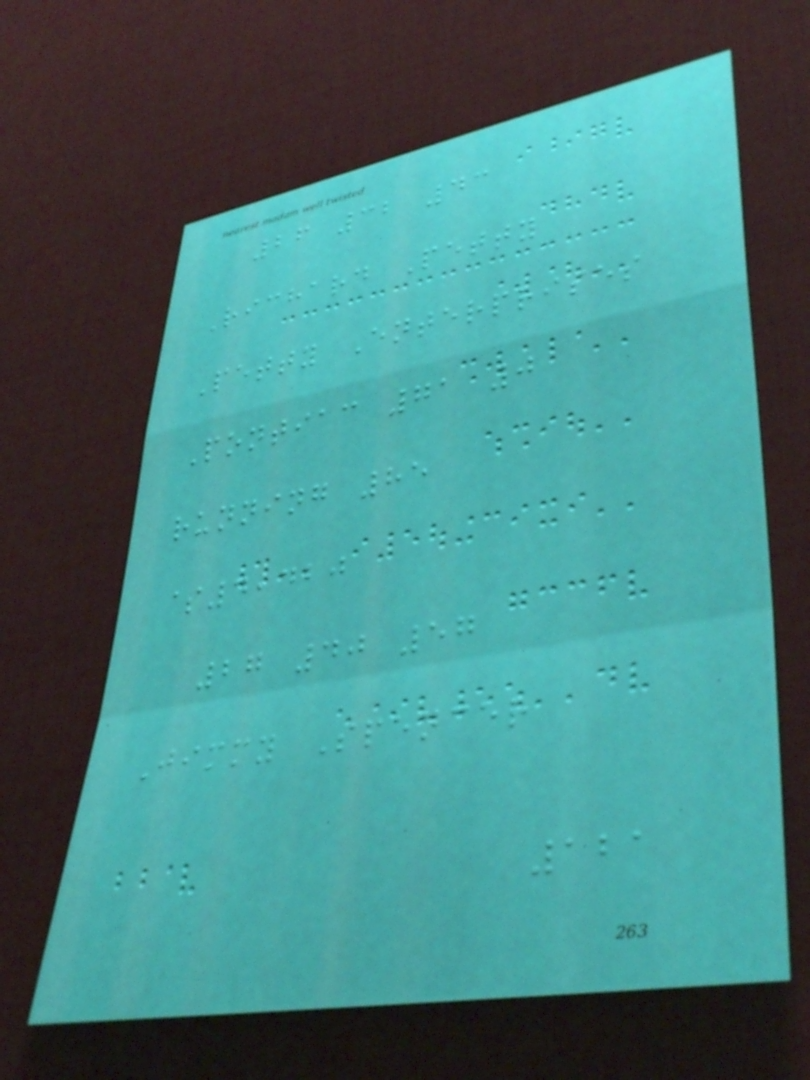26 32 43
Richard Petty
Petty Enterprises
Pontiac 71 0
running 85
$4,420
27 40 57
Jimmy Spencer
121
